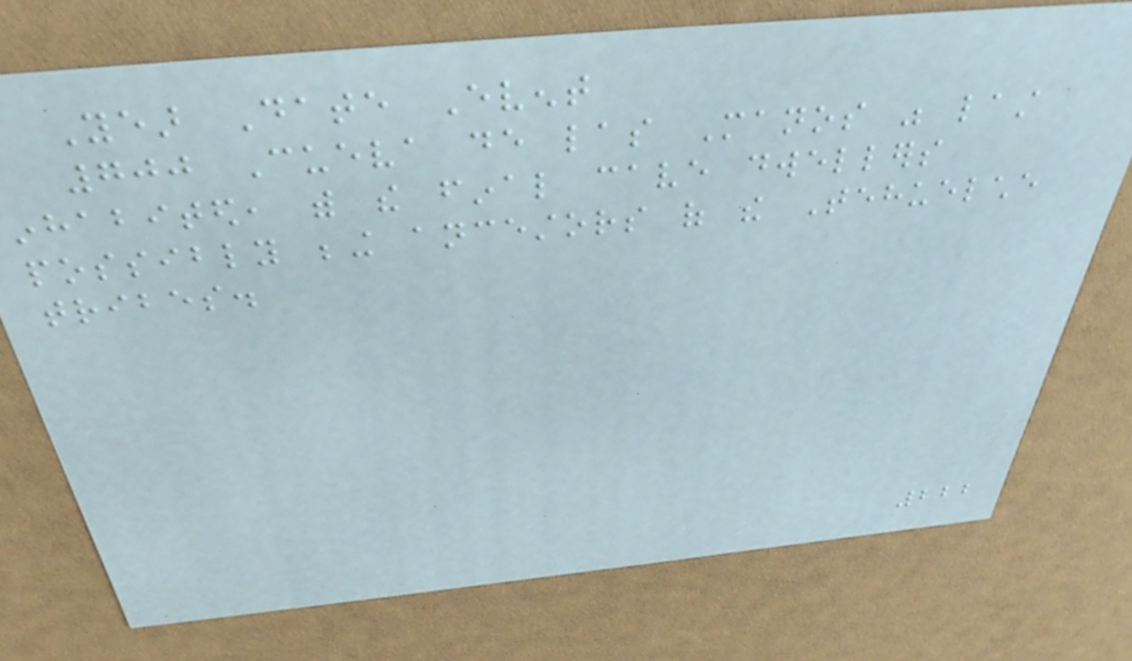Year Date Event
700 Cueva de las Manos was last
inhabited, with the final cave dwellers
possibly being ancestors of the Tehuelche
tribes.
222
